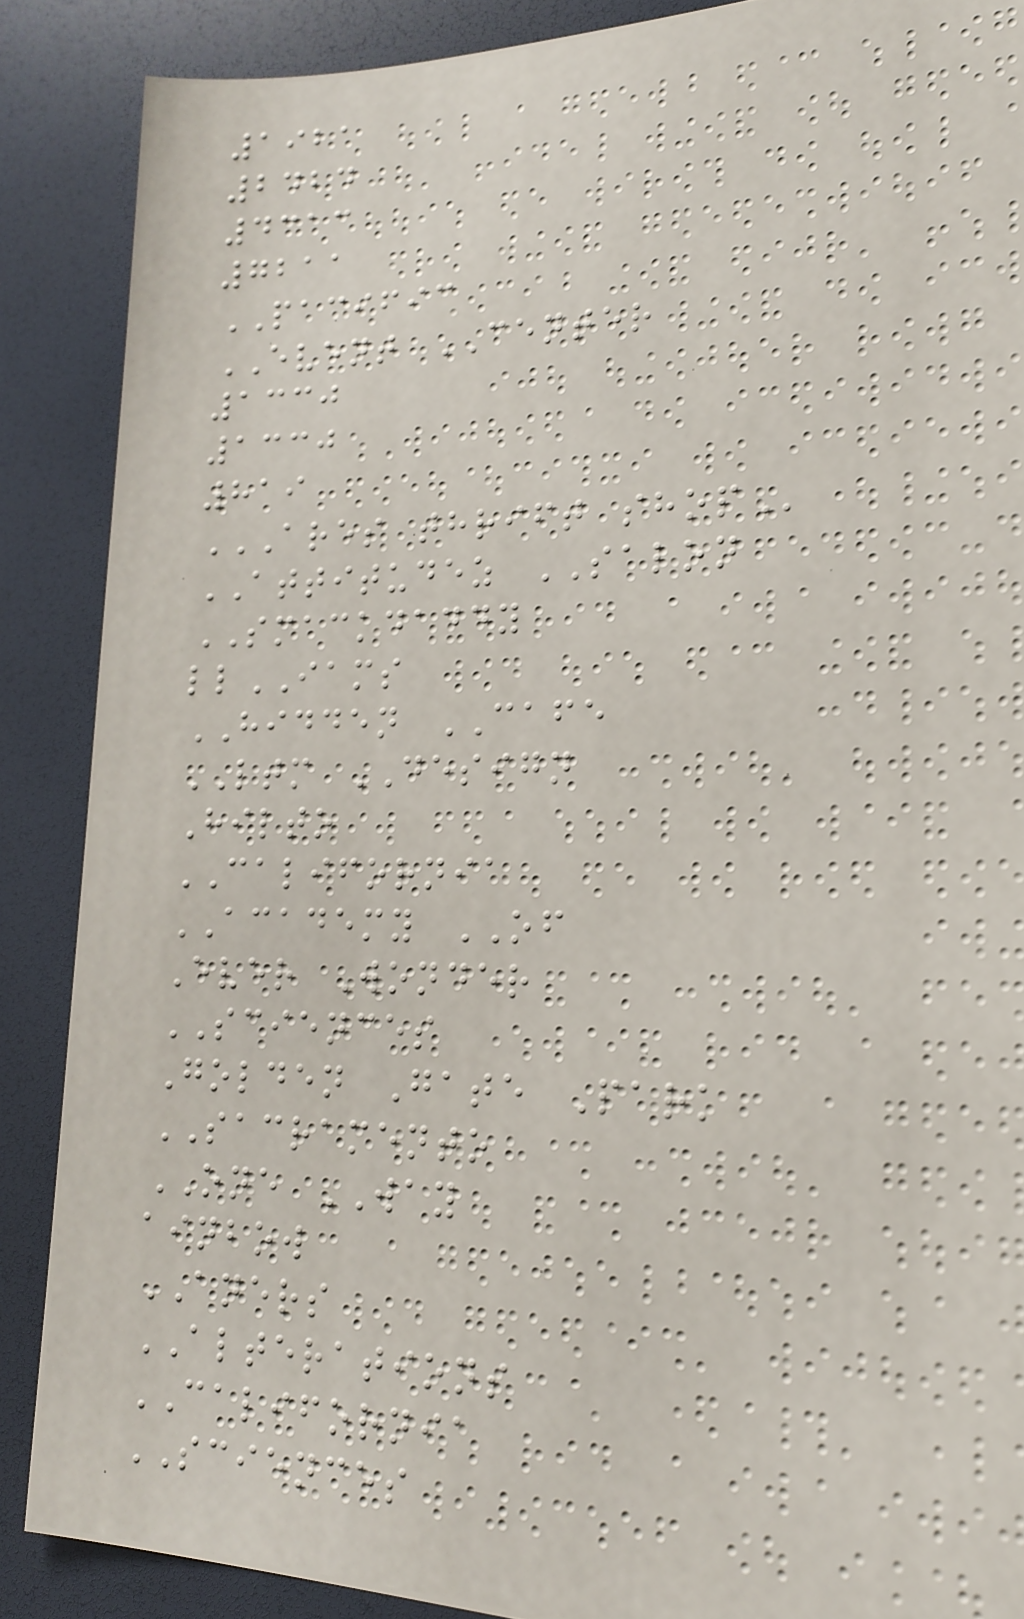1921
2424
4313
7211
PACIFIC
EVENT CENTER
1330
1330
819
ARES THRIFT SHOP
ATTITUDEZ SALON
SMACKDADDY
llIAMS
HIDDEN CAFE
LTM DESIGN
Hilto
CALIFORNIA
ACADEMY OF
Ever Wonder
SCIENCES
Golden Gate Park
SACRAMENTO
ONE WAY
ainbow
ANERS
ALTERATIONS
CALIFORNIA
SCIENCES
